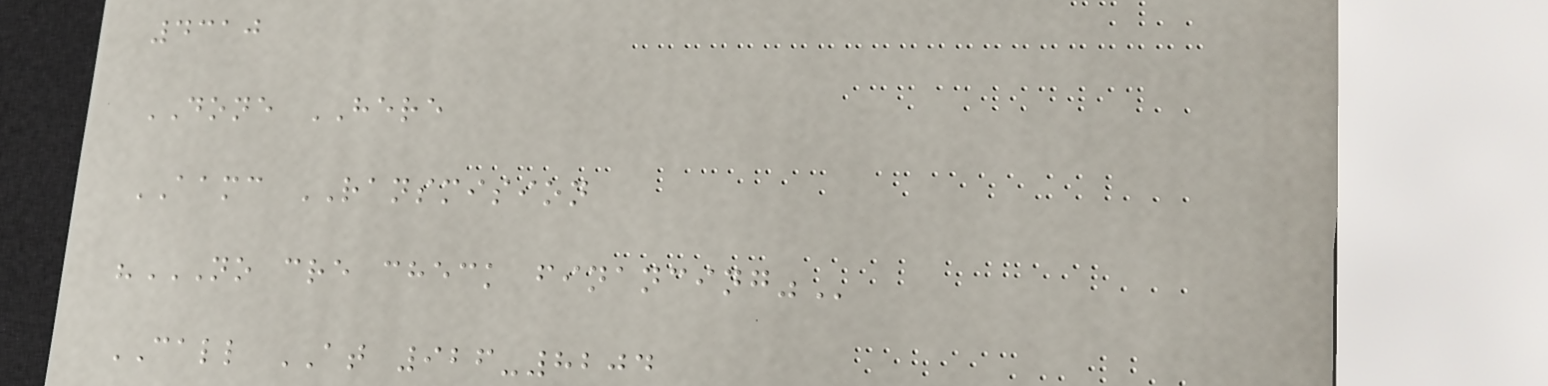4310
DONE HERE
AAMC RANSMISION
"NO CRE CHECK FINANCING"
CALL AT 926-8204
